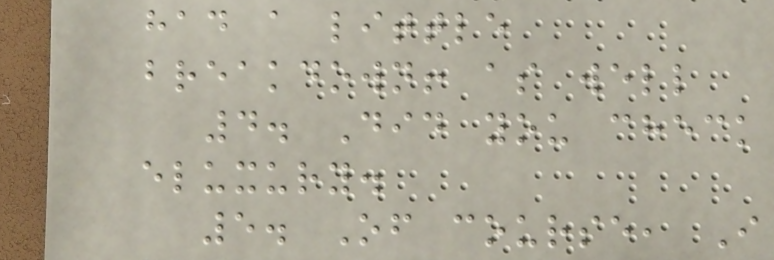had a little
breakdown! as well
4. Did you check
eluxury.
5. Of course, I
